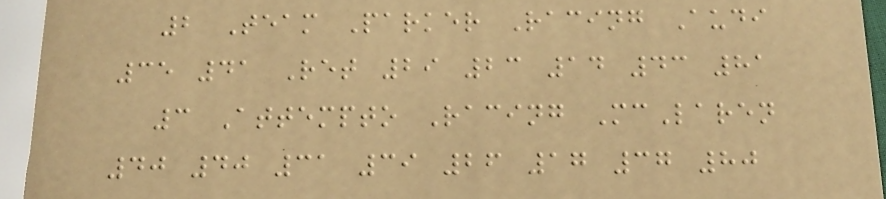2 Team Parker Racing Audi
35 41 Ret 29 23 14 43 81
3 Attempto Racing McLaren
40 40 31 39 26 17 37 80
